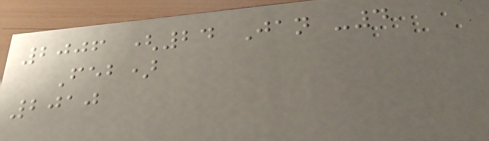2006 (24 Jan -4
Feb)
2010
